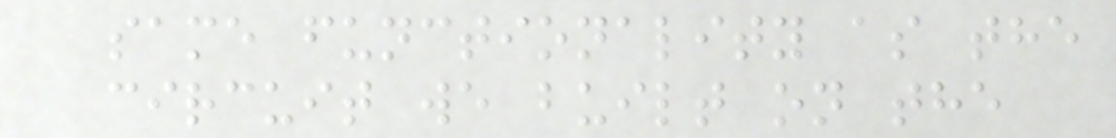same functionality as the
circuit we built on the
